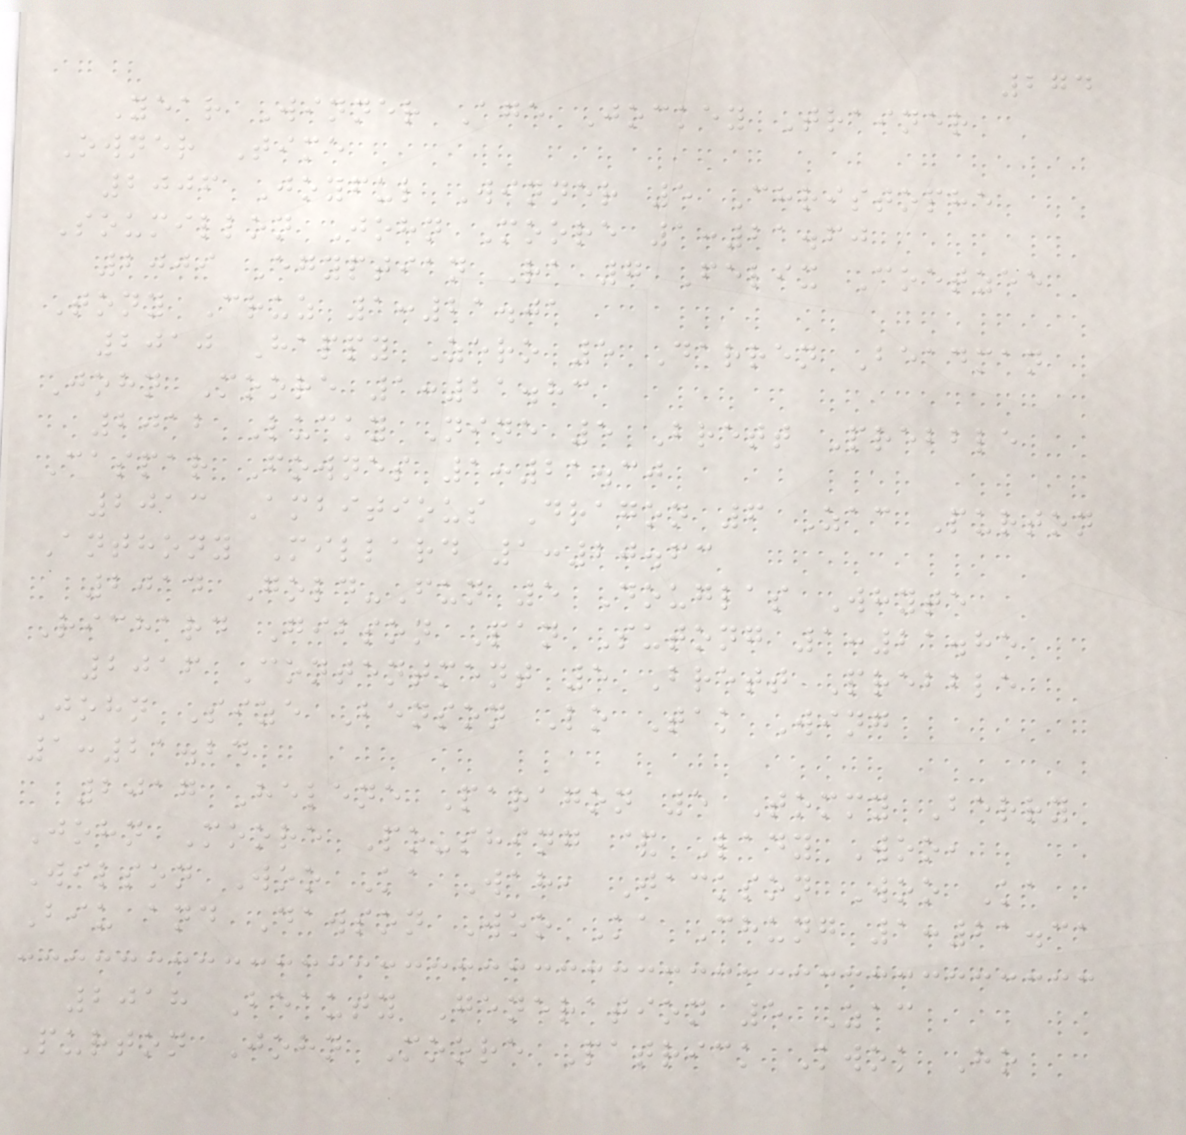274
Year Winner Age Jockey Trainer
Owner Time
2006 Joyful Winner 5 Christophe
Soumillon John Moore 1:21.60
2009 Egyptian Ra 7 Felix Coetzee
Tony Cruz 1:21.01
2010 Happy Zero 5 Darren Beadman
John Moore 1:21.83
2012 Lucky Nine 5 Brett Prebble
Caspar Fownes 1:21.30
2013 Ambitious Dragon 6 Zac Purton
Anthony Millard 1:20.63
2014 Gold-Fun 5 Douglas Whyte
Richard Gibson Pan Sutong 1:21.85
2016 Contentment 5 Brett Prebble
John Size Benson Lo Tak Wing
1:21.24
2017 Helene Paragon 5 Tommy Berry
John Moore Po-shing & Lady Woo,
Wilson Woo Ka Wah, Jackson Woo Ka
Biu and Dawson Woo Ka Chung 1:21.31
2018 Beauty Generation 5 Zac
Purton John Moore Patrick Kwok Ho
